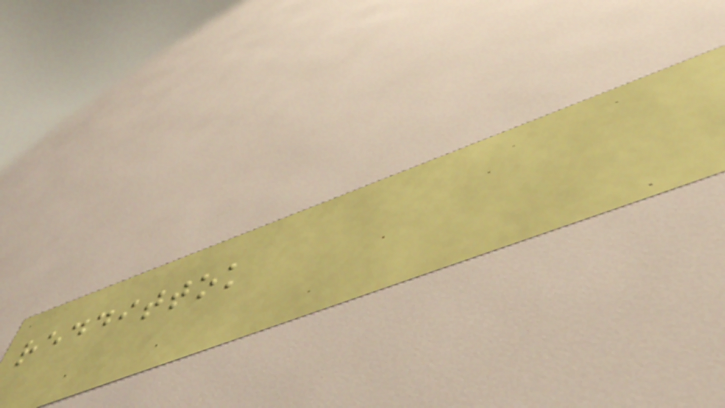reddittok
